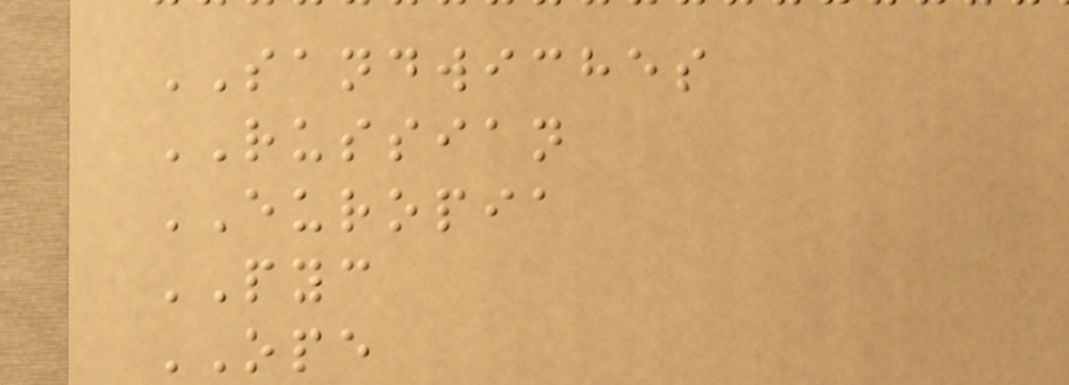SANDWICHES
RUSSIAN
EUROPIA
PYC
OPE
